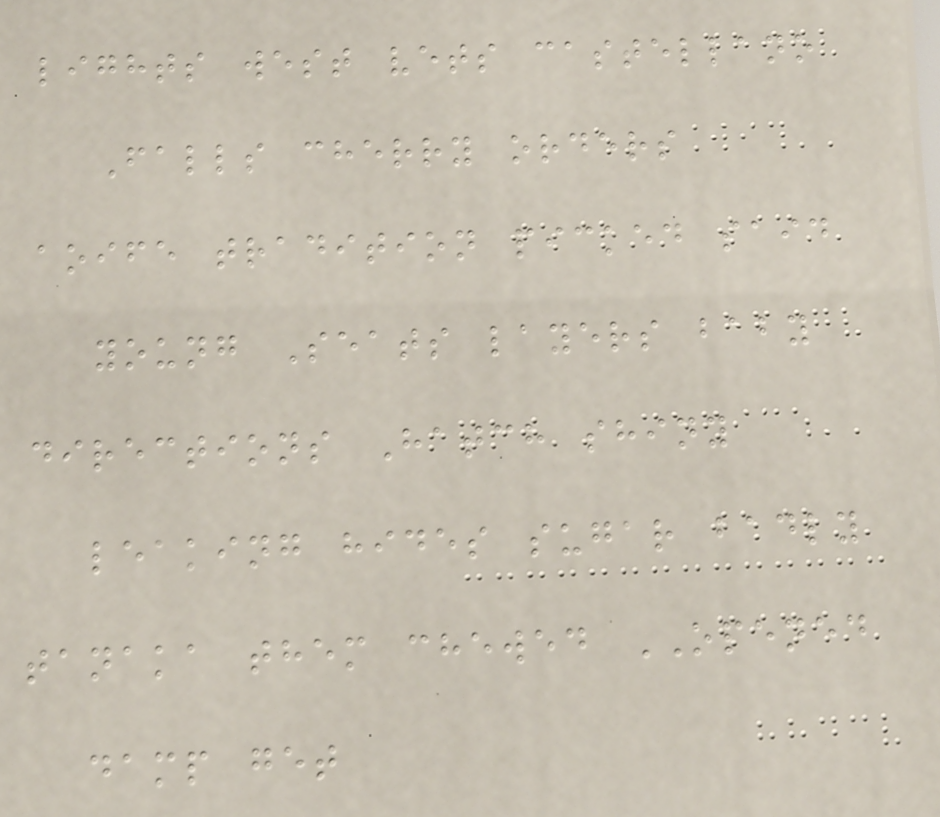lights west vets castellano
Falls cherry orders
aoife tradition picked said
young Seats layers baby
directions Hatch shiny
leaking hides sugar badly
tanaka them chewed OPENED
damp get
